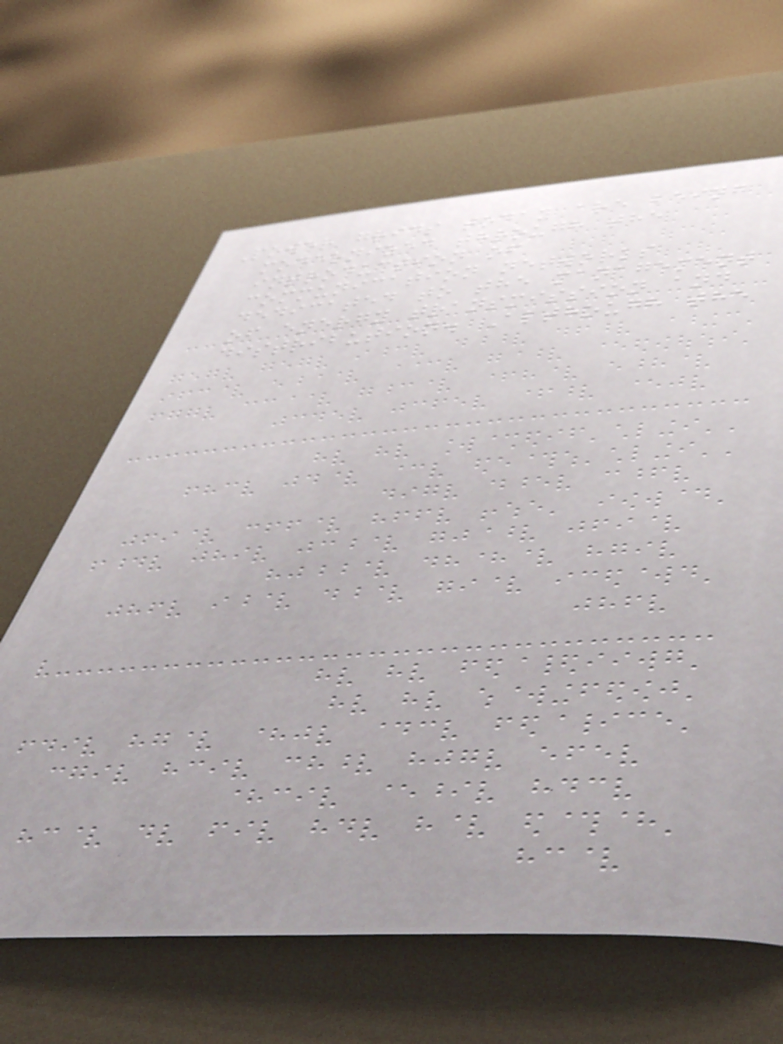Power grids today are being
modernized through the
introduction of
communication networks
dedicated to the management
of energy transmission and
distribution. Although the
